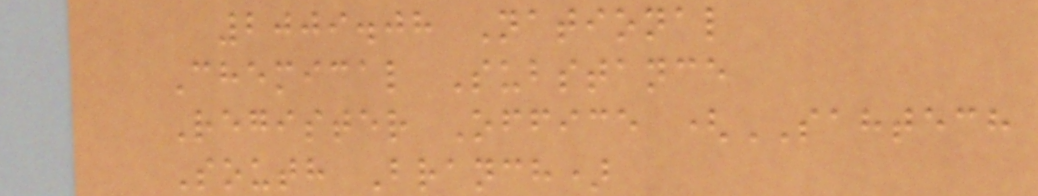2009.08 National
Chemical Substance
Register Office (SAHTECH
South Branch)
